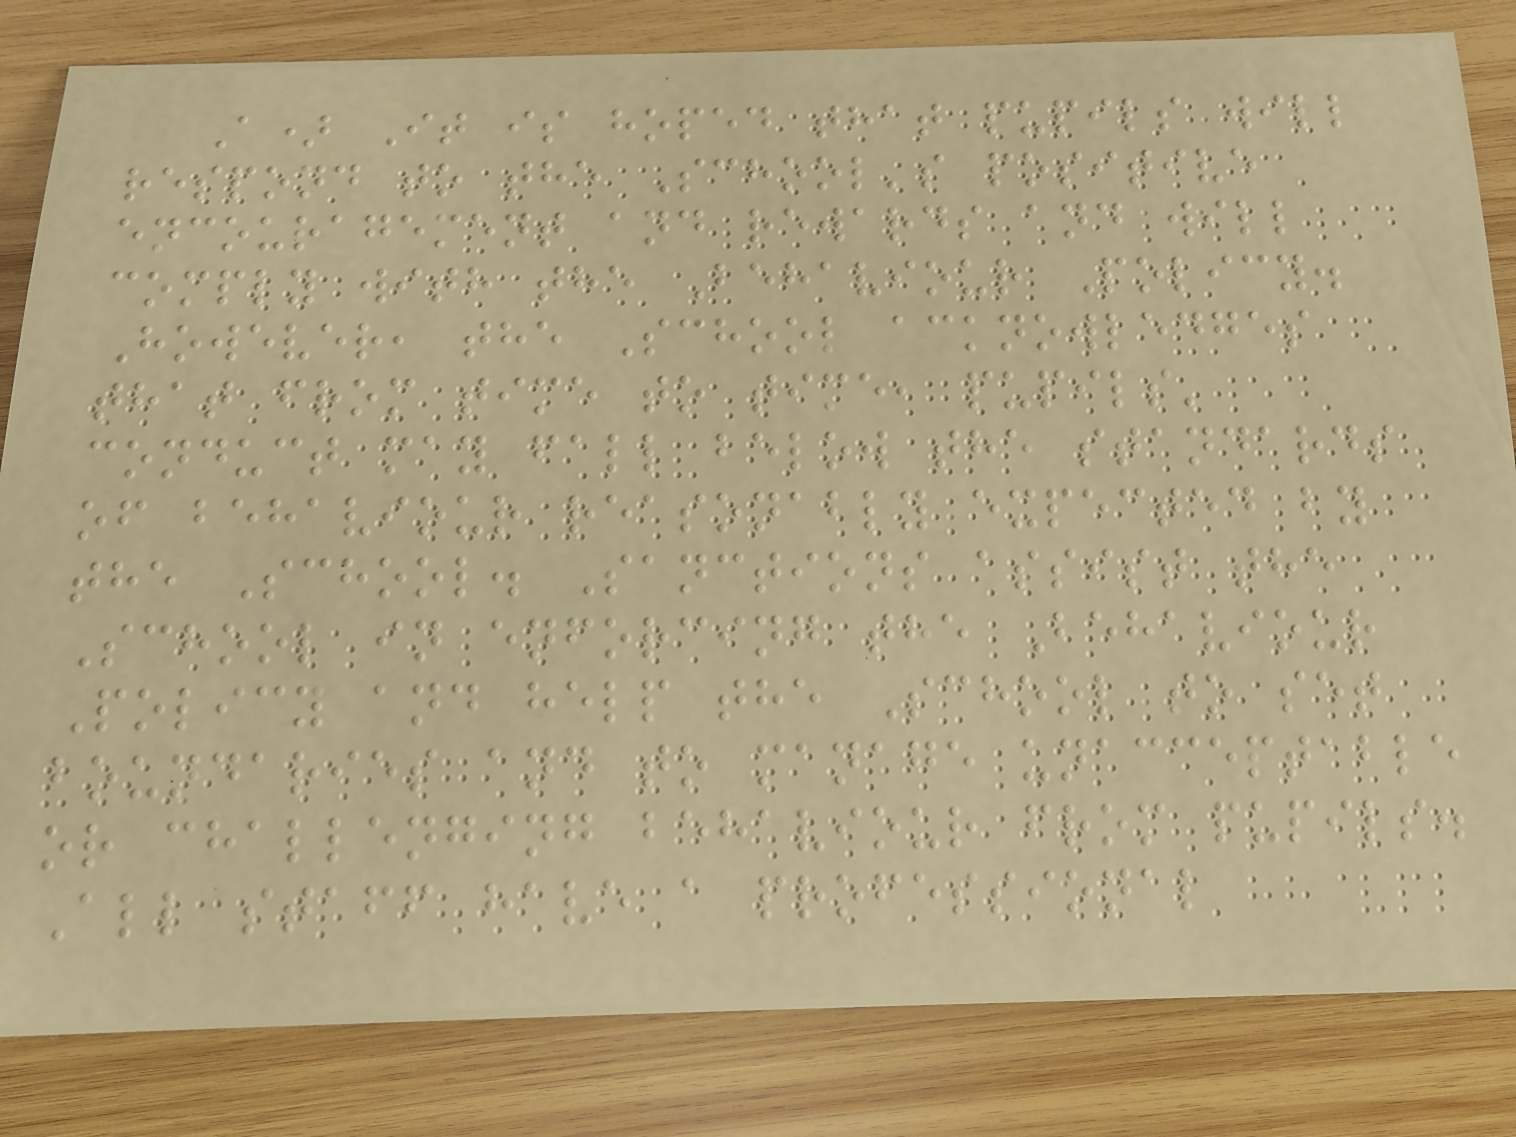A) It is hoped that pupils will
respond to the School's positive
encouragement and rewards and will
comply with the Behaviour Policy.
However, the School acknowledges
that from time to time, pupils'
conduct may fall below the standards
of behaviour reasonably expected by
the School. Sanctions assist the
School in enforcing the Behaviour
Policy and help the School to set
boundaries and to manage unacceptable
or challenging behaviour from pupils.
All staff have a professional
